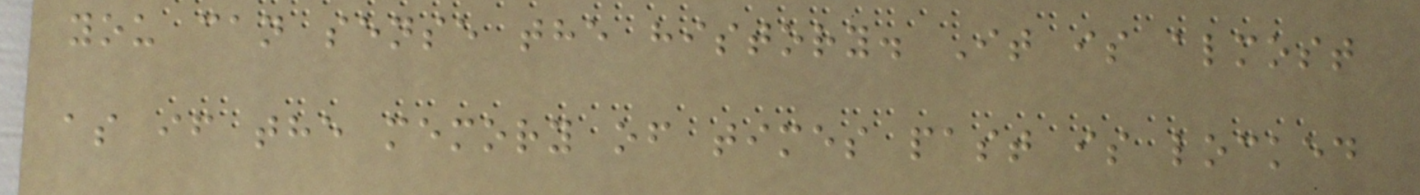you can sense the history. It is almost
as if the memory of times past is locked
